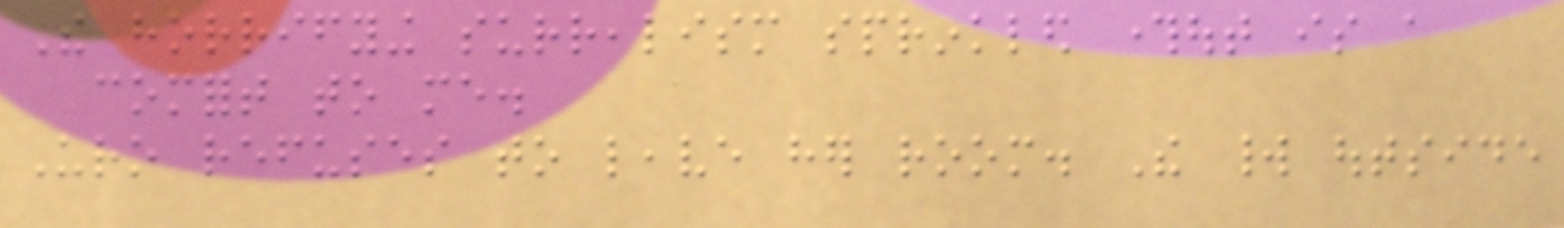The horrifying surrealism sprinkled throughout is a
comfort to me.
Uro refuses to leave her room. The world outside
